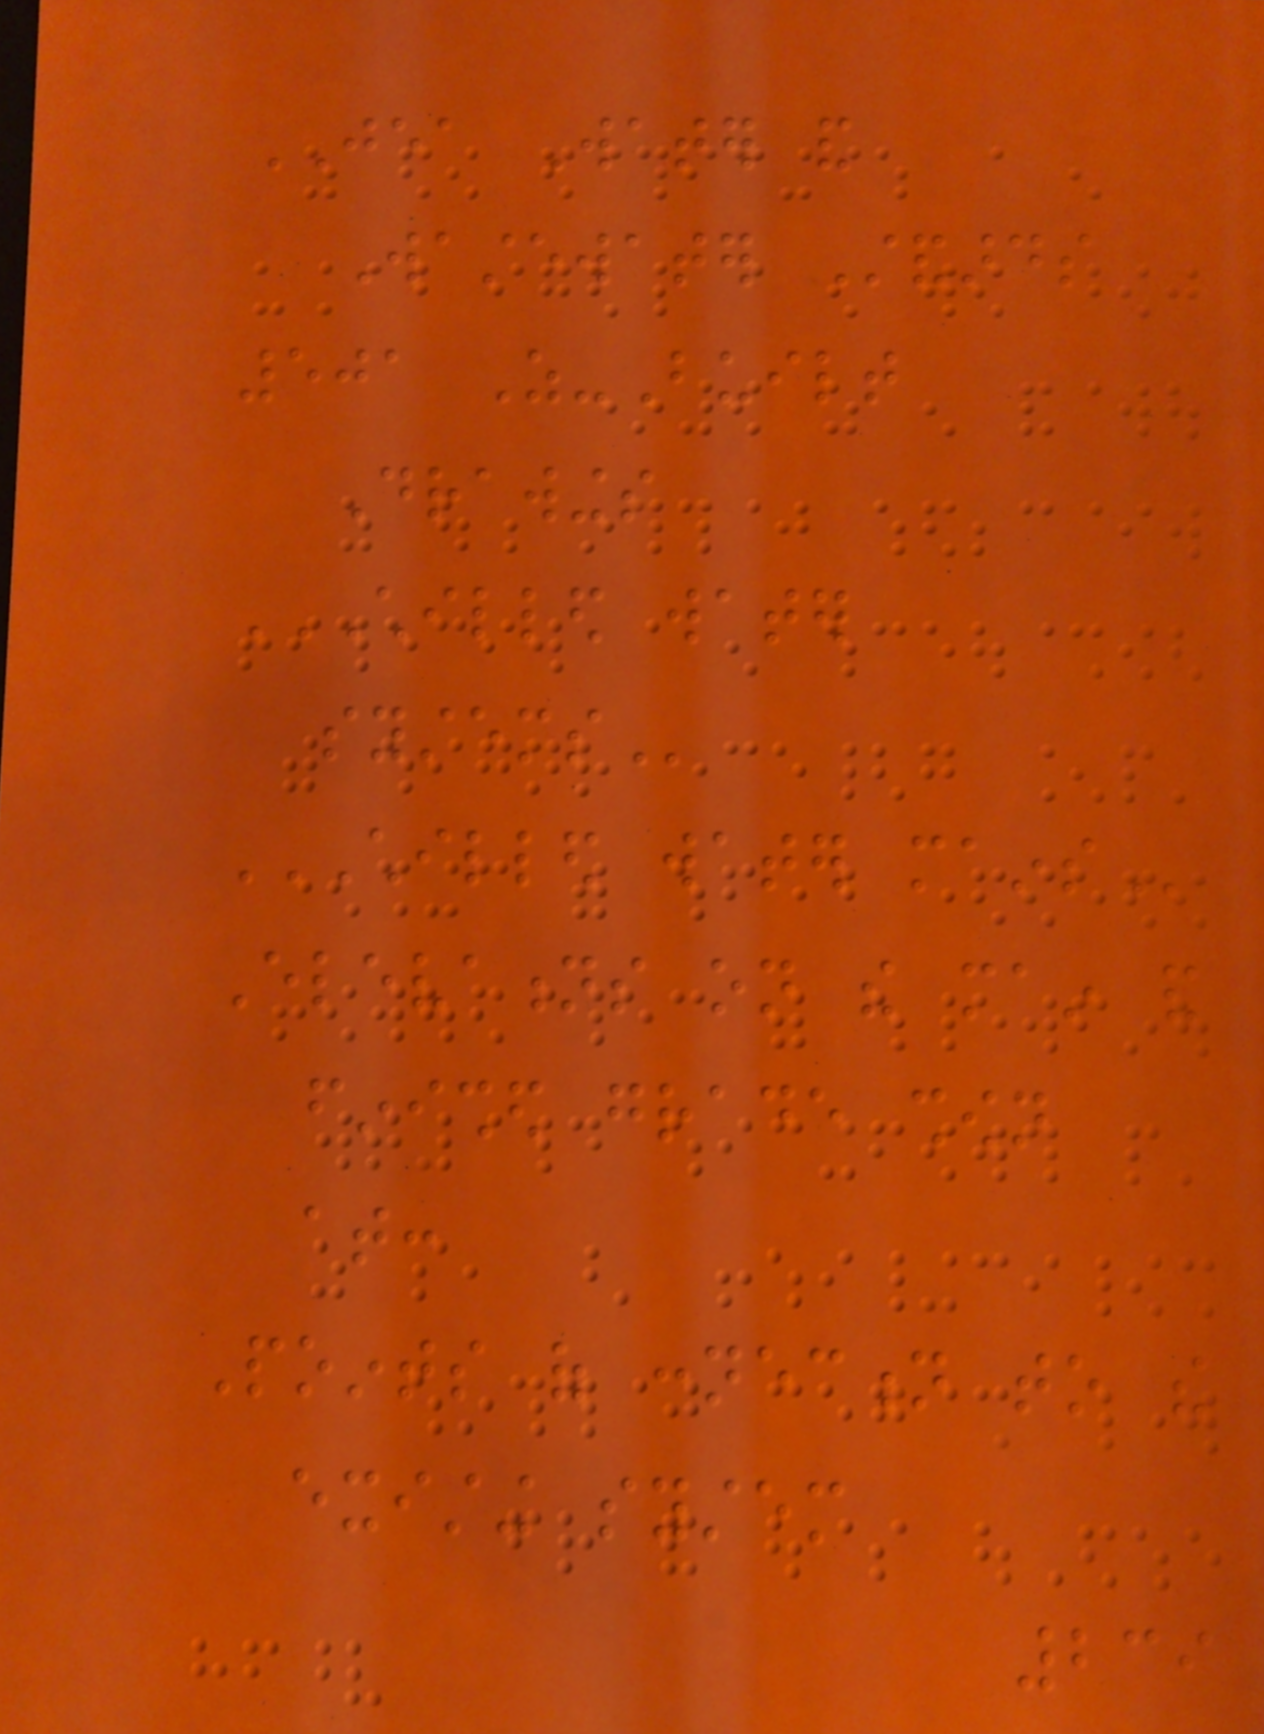JEA Water and
Wastewater Standards
501 As-Built
Drawings
CHILLED WATER
SYSTEMS
CHILLED WATER MAINS
Elevations on the main and
finished grade shown
at:
Points of connection to the
existing system
239
